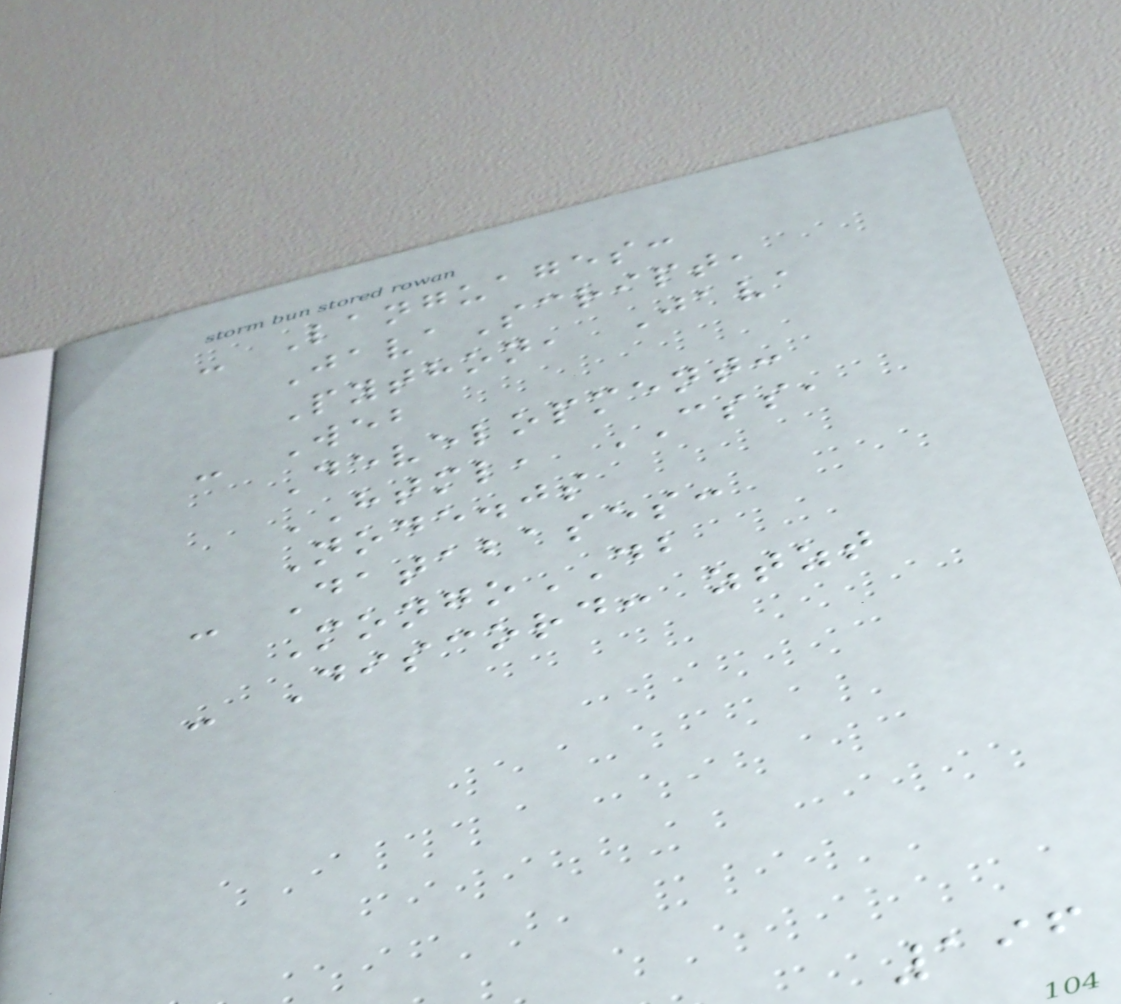- Languages:
JavaScript,
Python, Java
- Web
Development:
HTML, CSS,
Node.js
- Databases:
MongoDB
- Discord: ztzt
196
